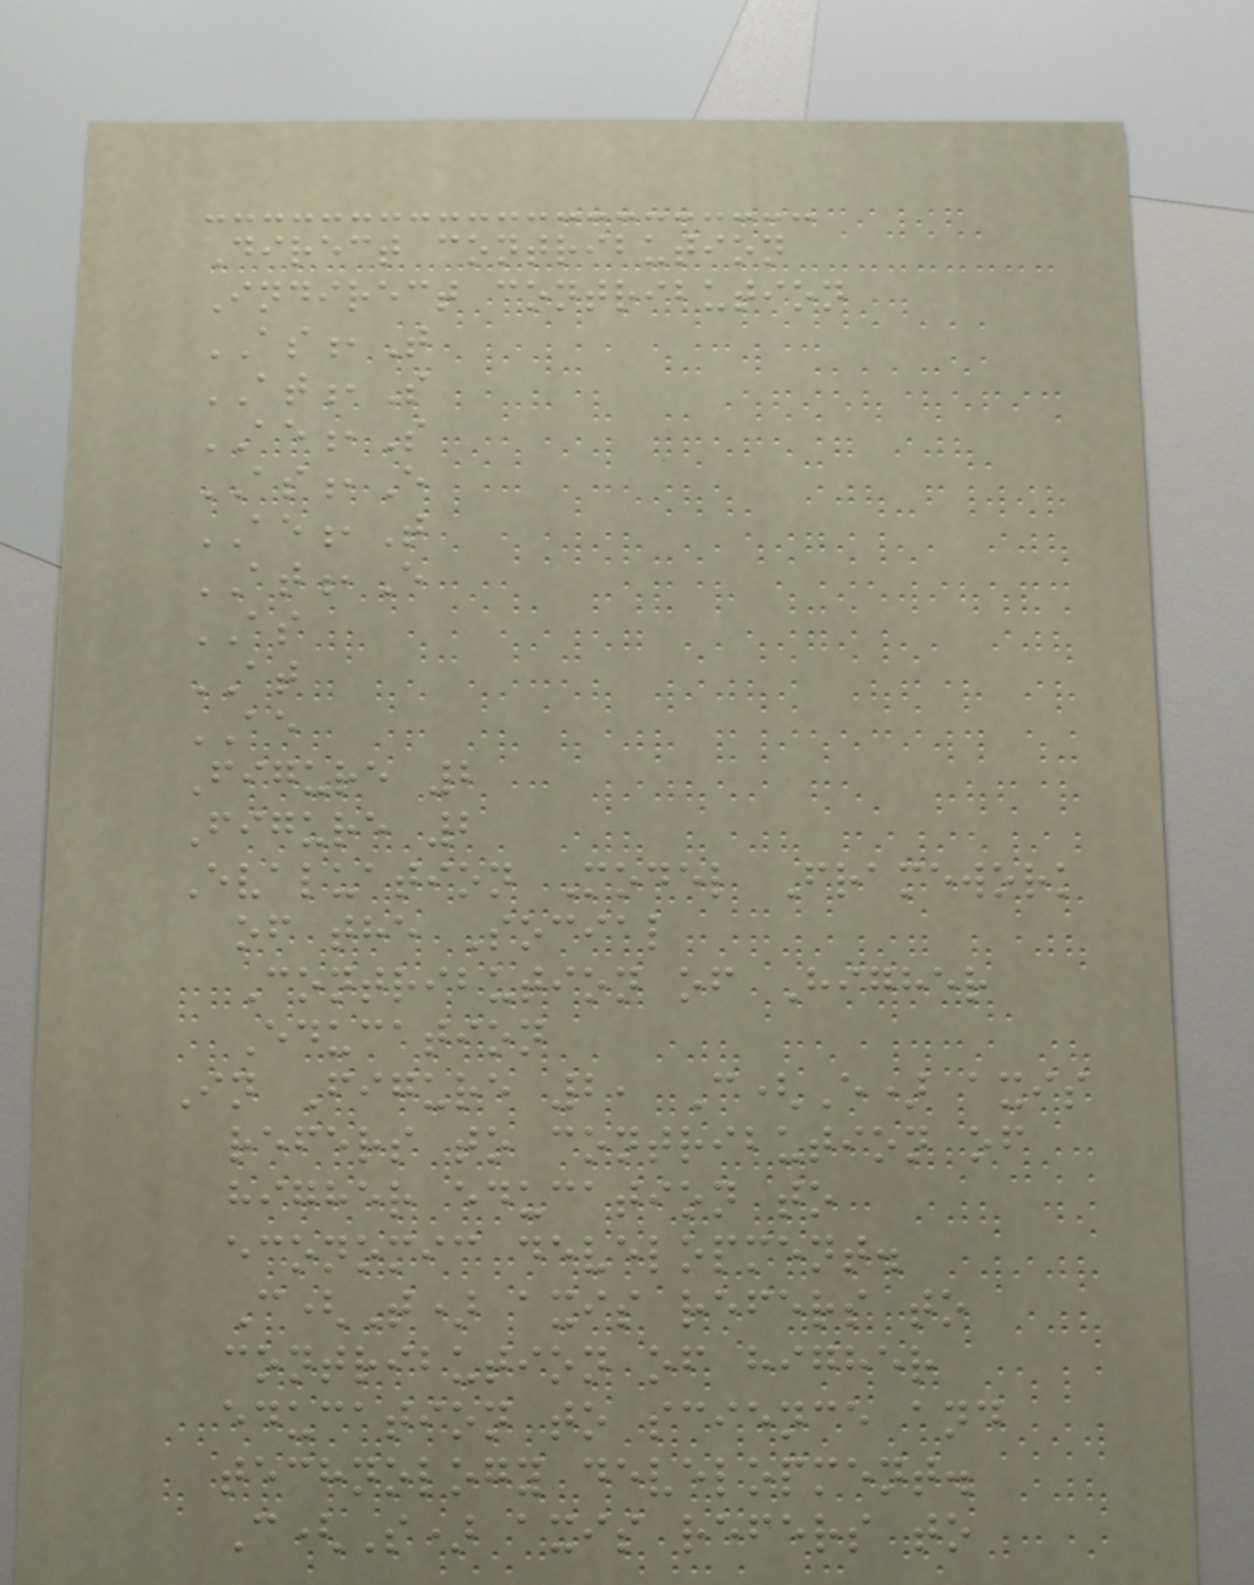Direct contribution
Indirect contribution
AS,T
AT,S
AE,S
AS,E
AE,T
AT,E
AS
AT
AE
Figure 2
Figure 2
Evaluation Model Framework
of the Social
Contribution of Higher
Education
In Figure 2, C(E) axis
refers to contribution of
higher education to
economic development.
C(T) axis refers to
contribution of higher
education to science and
technology development.
C(S) axis refers to
